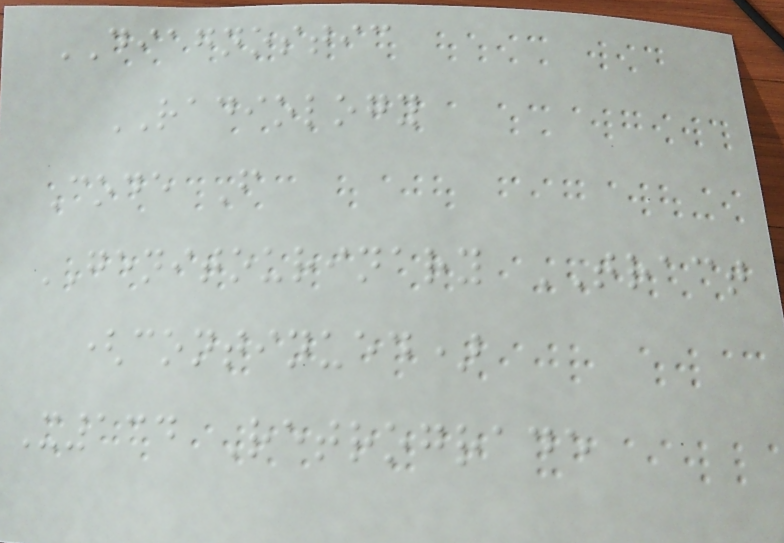DIAGNOSTIC
RADIOLOGY
Code F
GENITOURINARY TRACT
(continued)
X134 Retrograde
